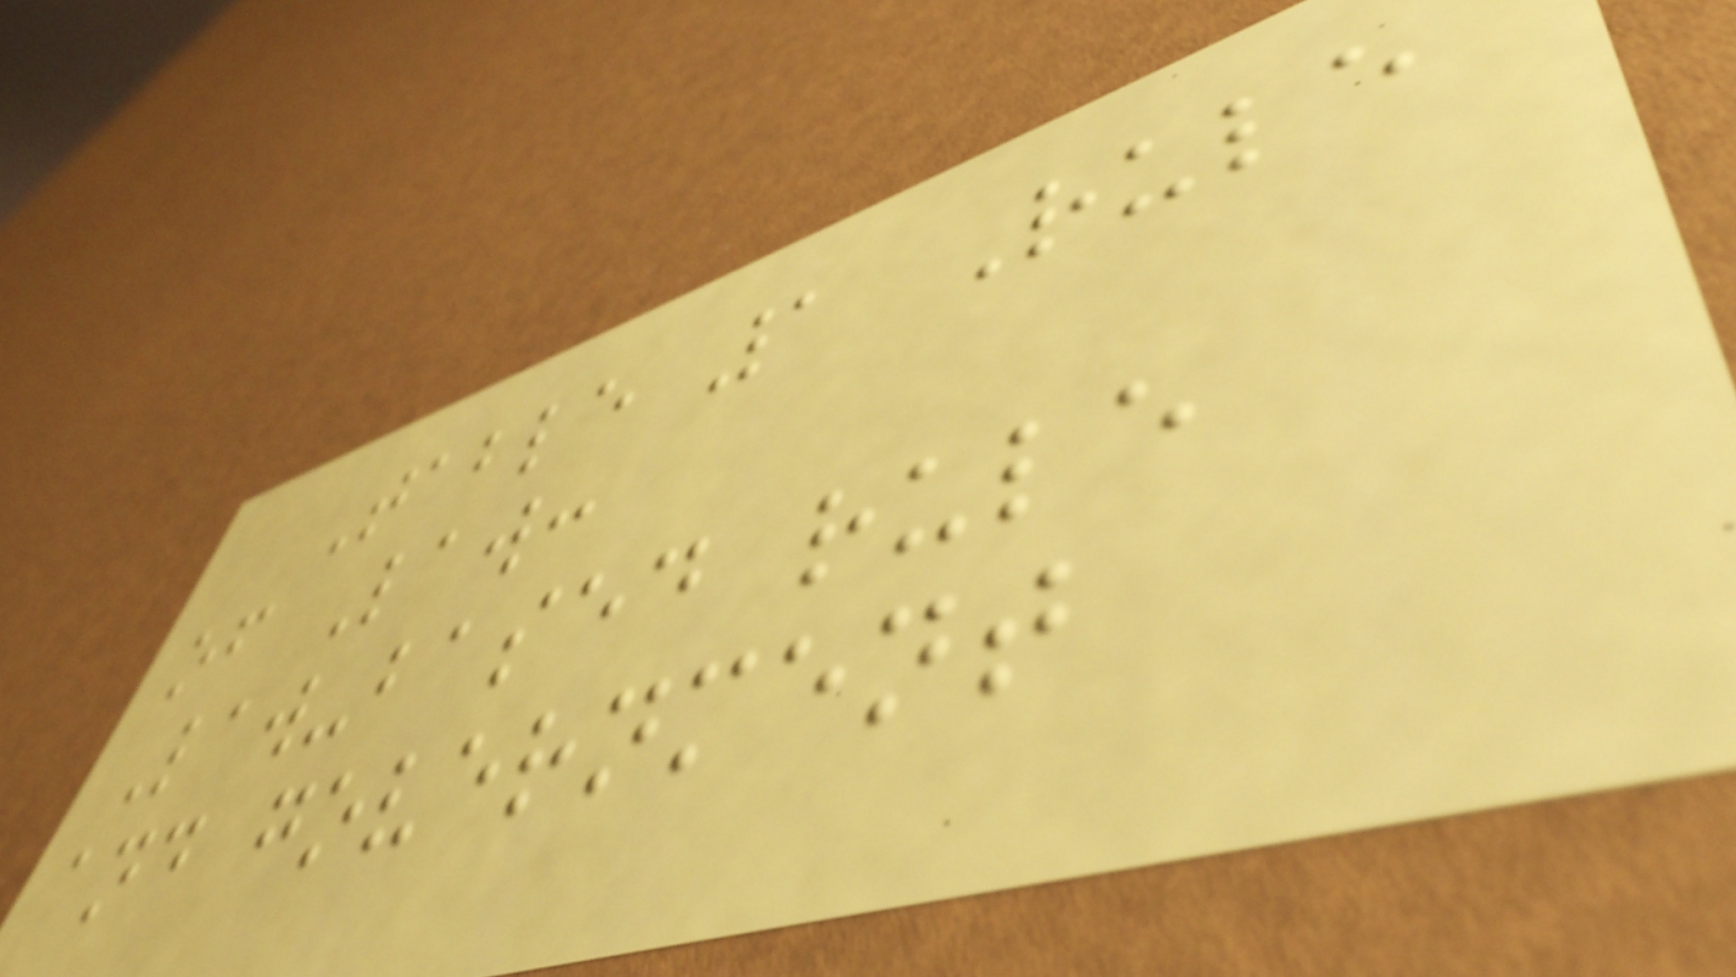Table 1 Rule
of Law:
Law-based rule
and government
